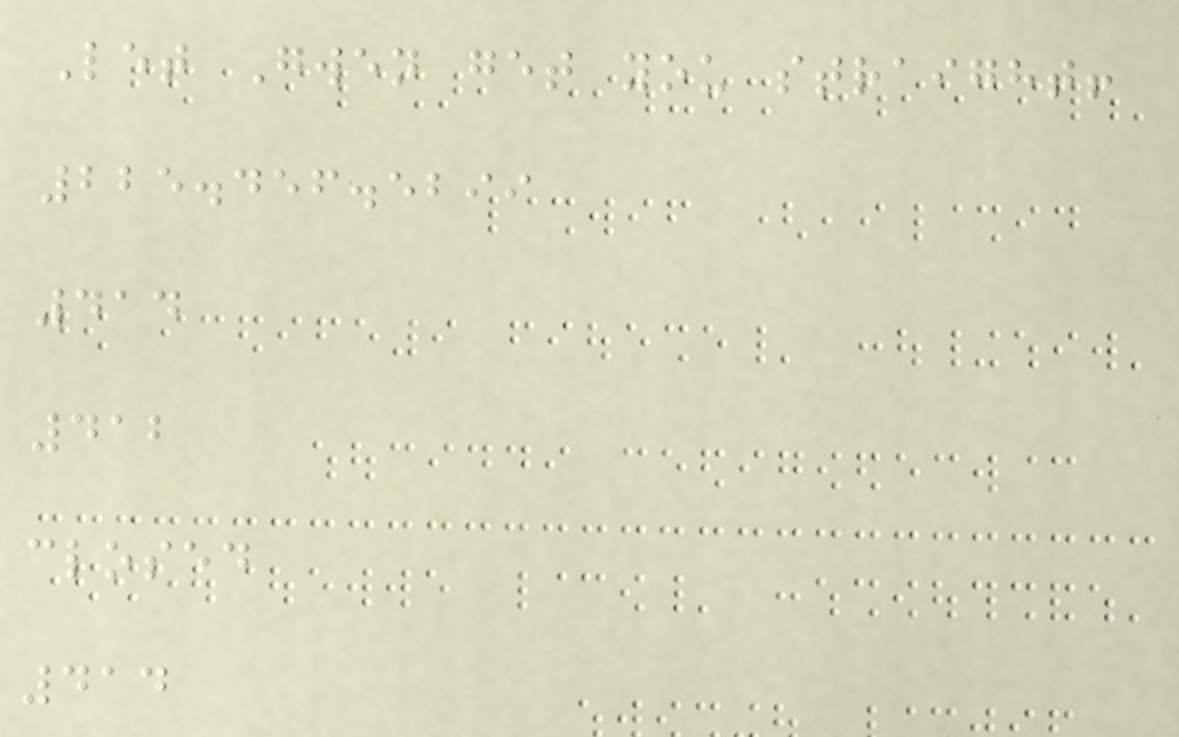Let Gwen get you straight!
225.456.5299
414
412
closed
414
